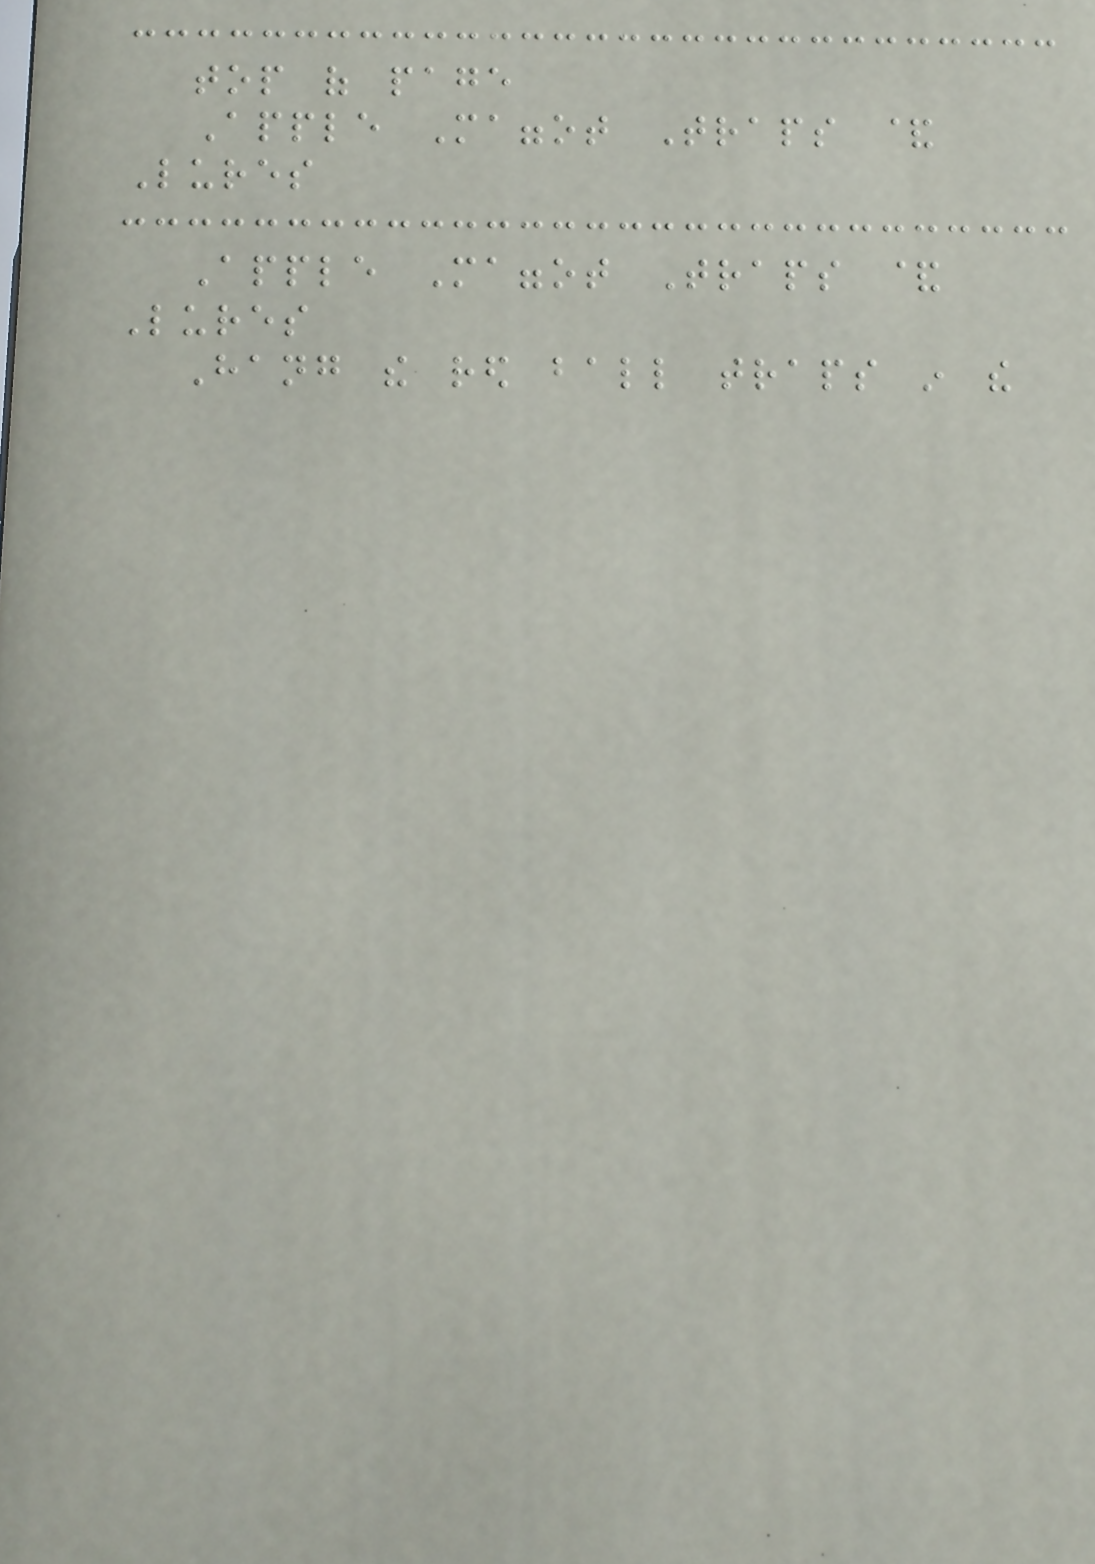top of page
Apple Maggot Traps &
Lures
Apple Maggot Traps &
Lures
Hang the red ball traps in the
